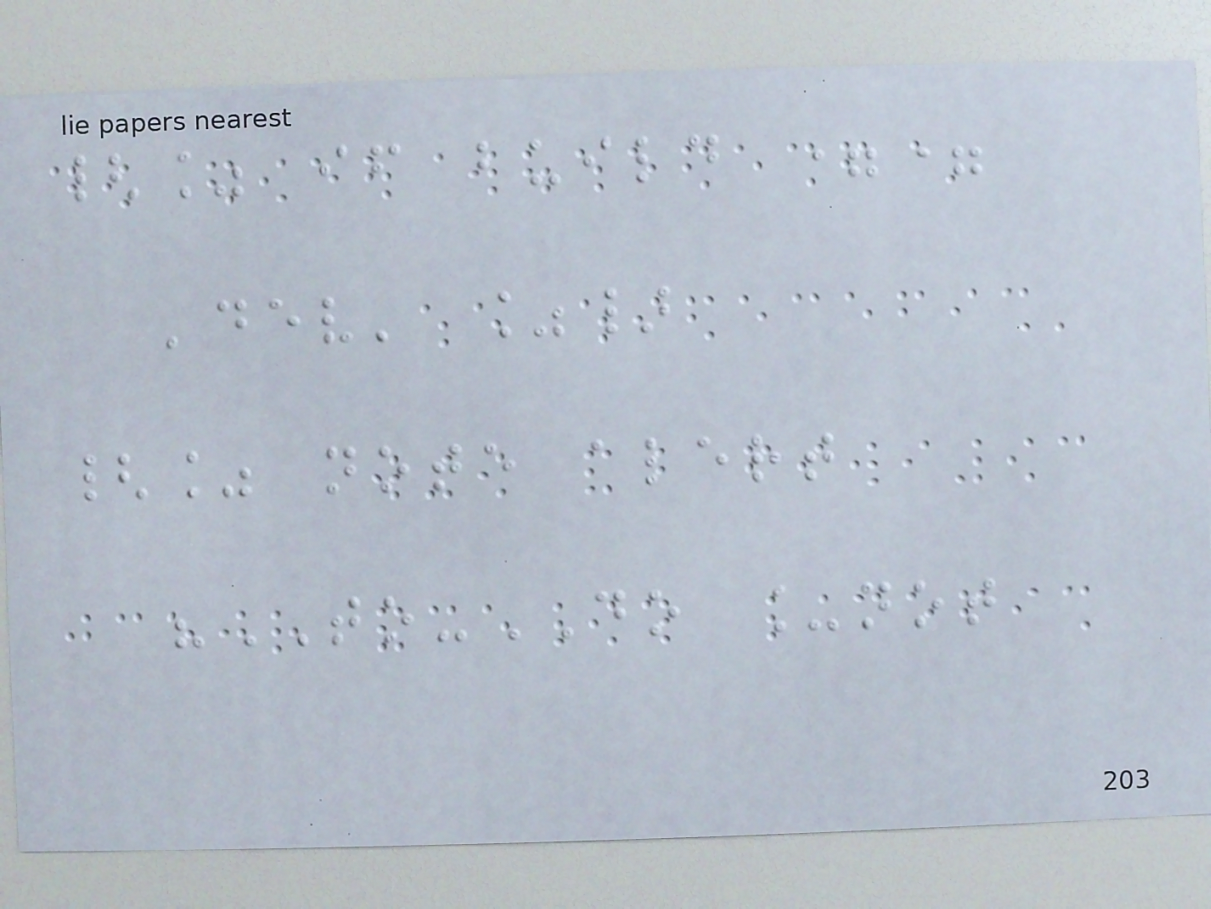{% if build ==
'dev' %}
{% note alert
"TO-DO _not
